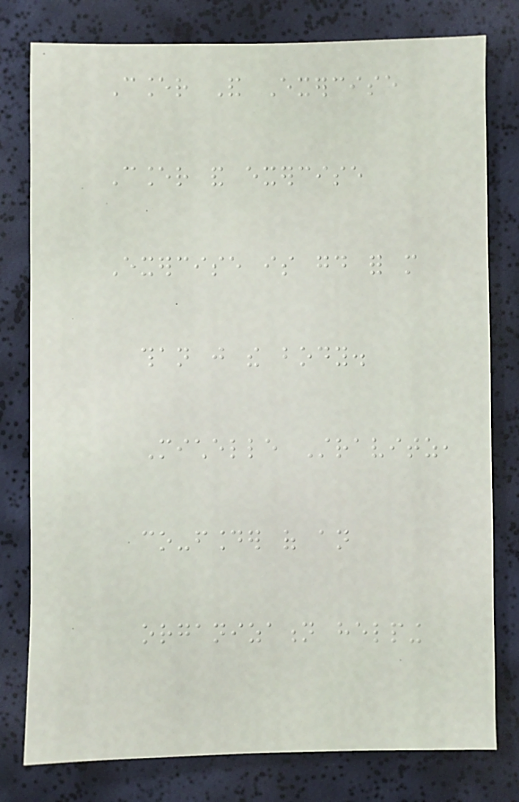Cancer And Exercise
Cancer and exercise
Exercise is good for more
than just the body.
Michelle Stravitz,
co-founder of an
organization helping
